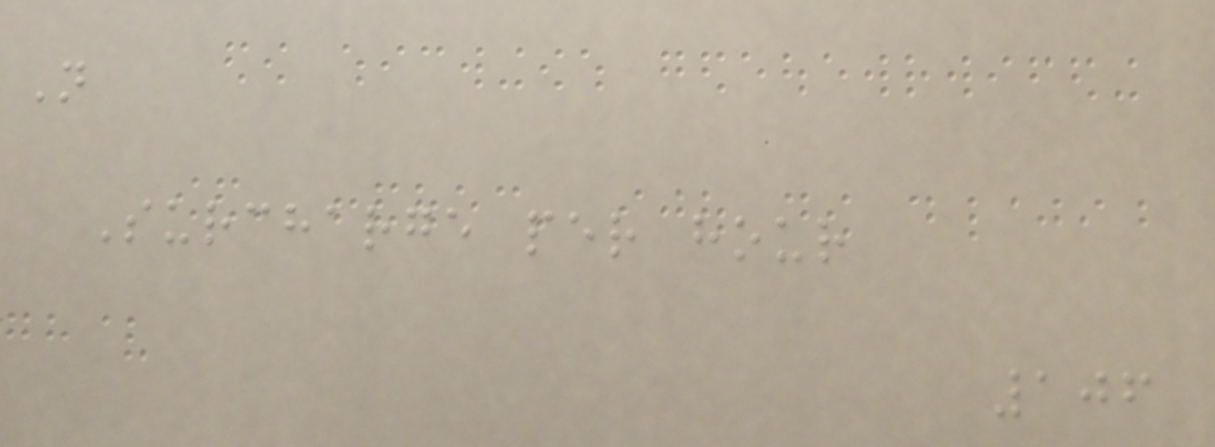N
Surcharge per hour
106
